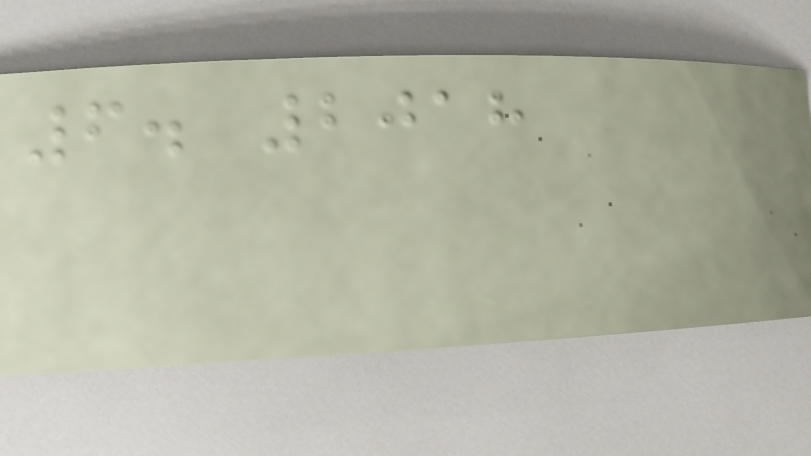6. 2018
